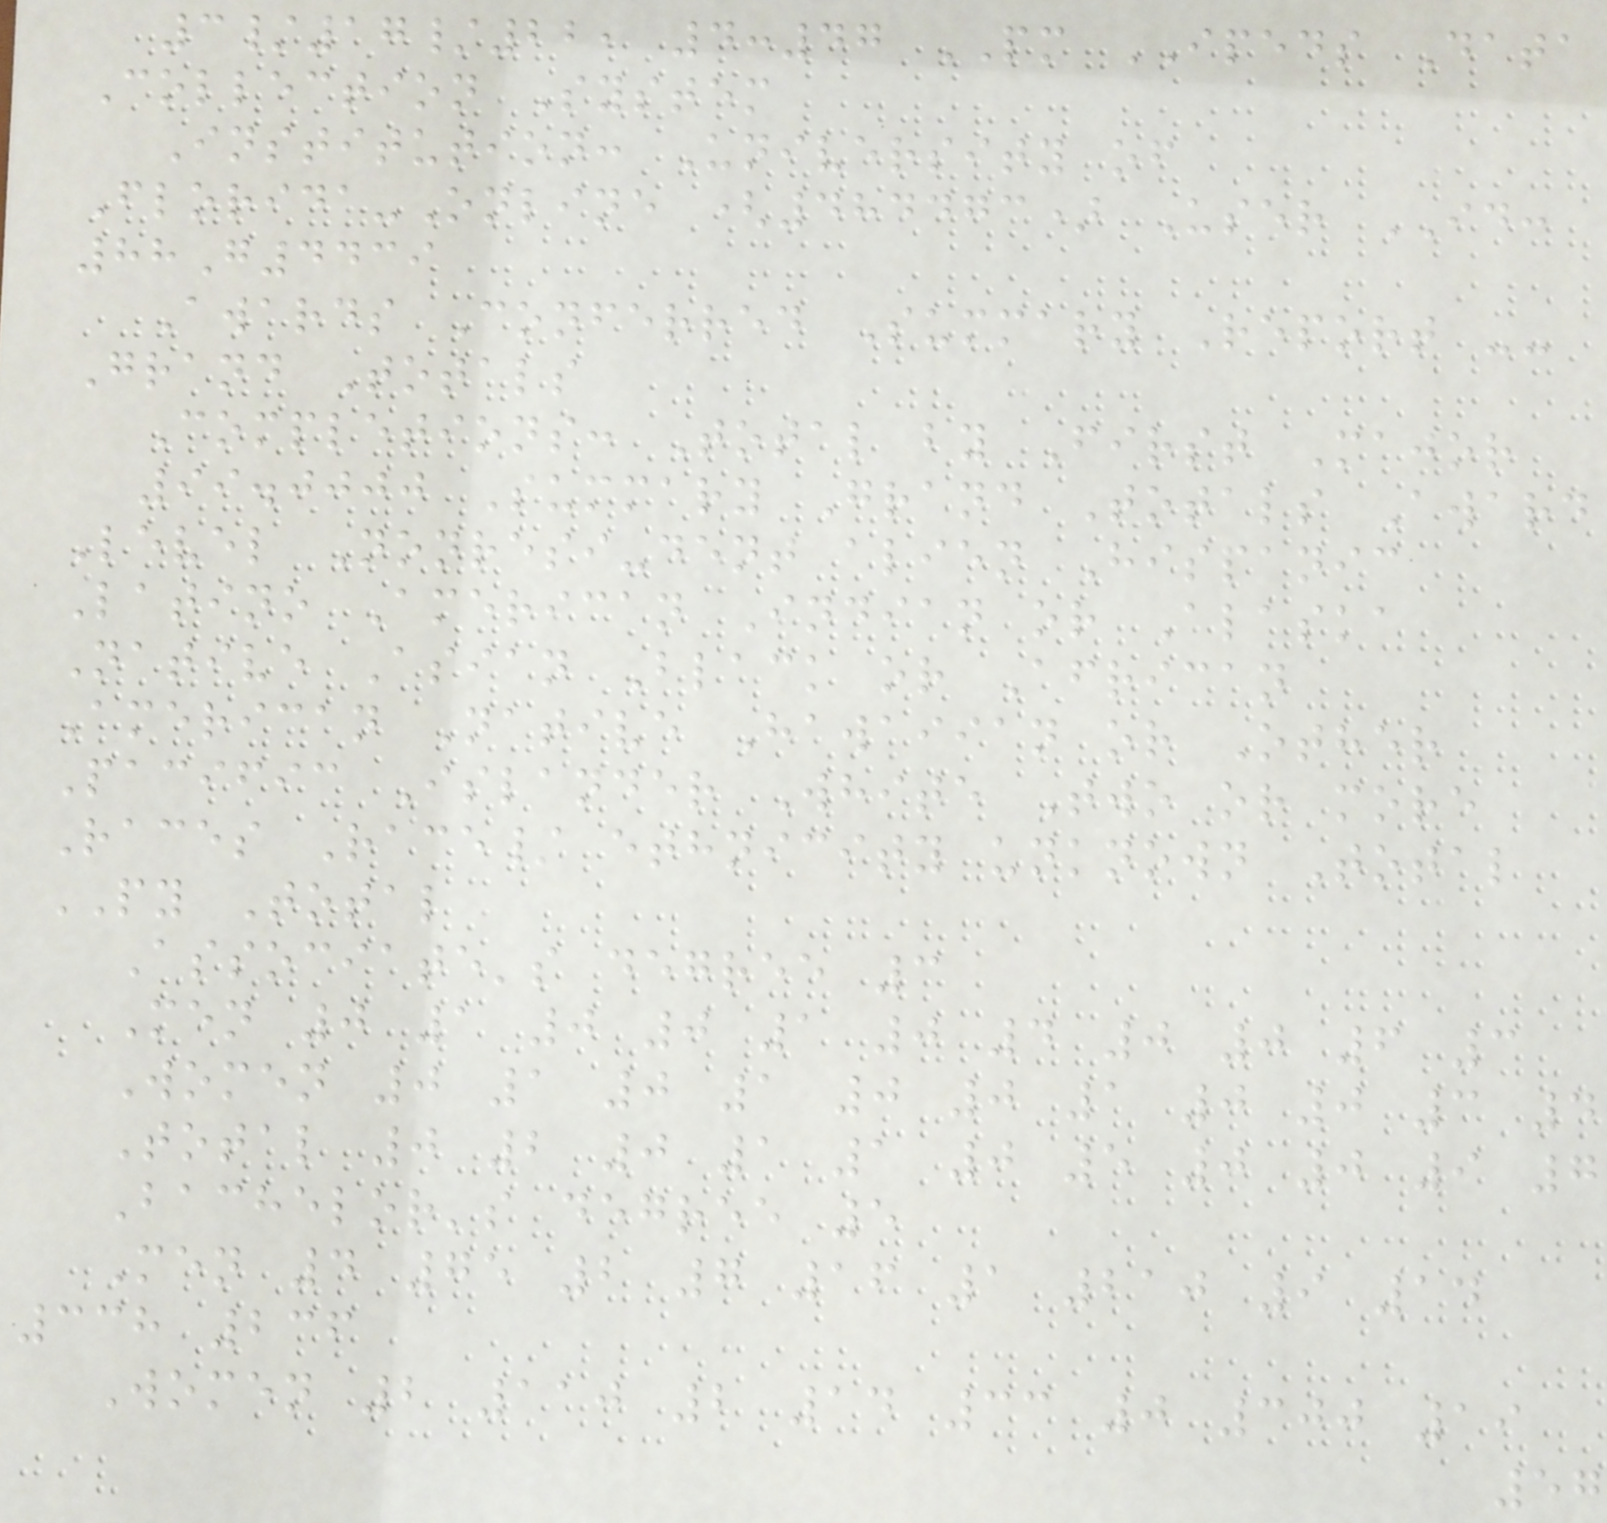3/17/22, 4:47 PM IPEDS Data
Collection System
Institution: University of
Florida-Online (484473) User ID:
88G4439
Awards Conferred Summary Report --
Grand Totals
Completions: Total by First Major
99.0000 Summary Grand Totals Award
Level Nonresi-dent alien Hispanic
Latino American Indian or Alaska
Native Asian Black or African
American Native Hawaiian or Other
Pacific Islander White Two or more
Races Race/ ethnicity unknown Total
PY Total
Associate's degree 3
Men 0 1 0 0 1 0 4 0 0 6 3
Women 0 1 0 1 0 0 1 0 0 3 4
Total 0 2 0 1 1 0 5 0 0 9 7
Bachelor's degree 5
Men 4 75 2 7 16 1 210 9 14
338 236
Women 2 110 2 14 33 0 300 19
57
